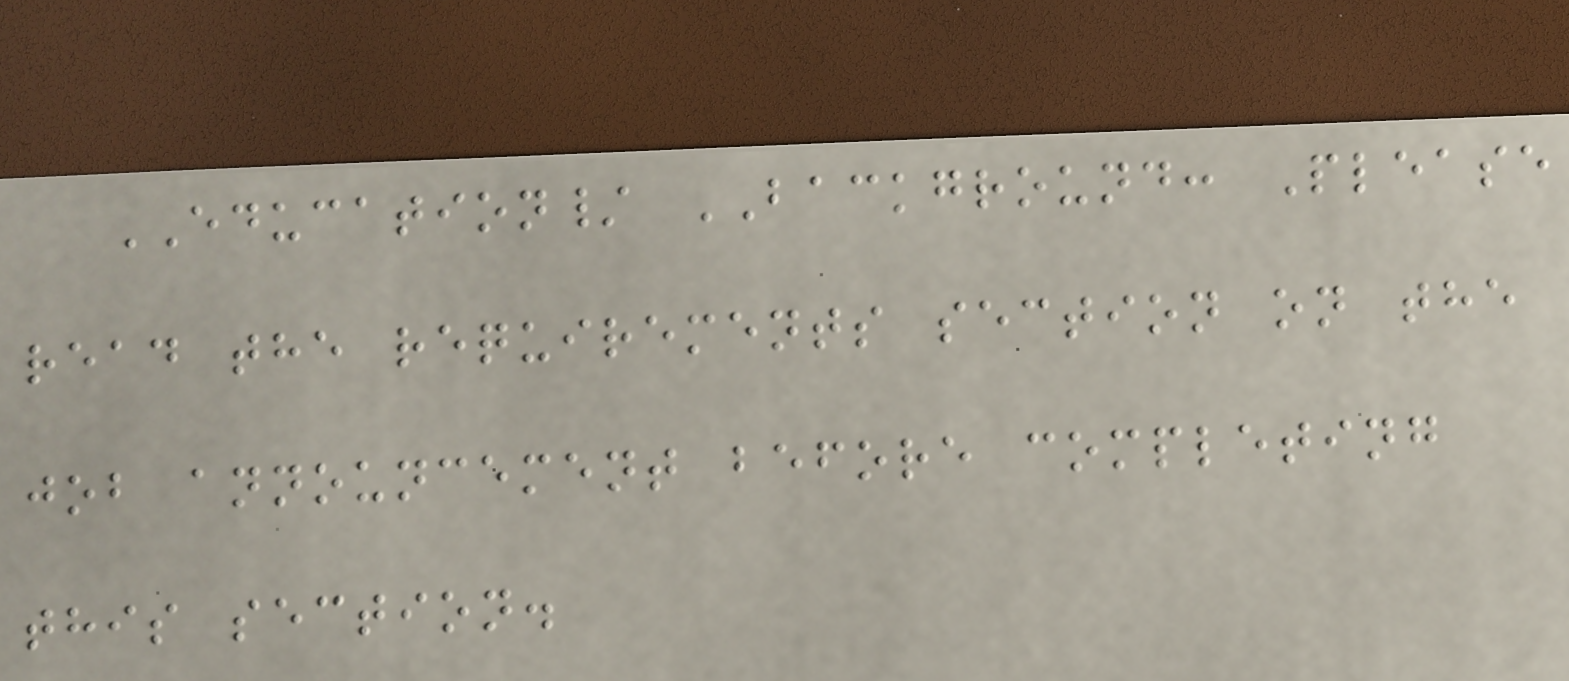EDUCATION/ BACKGROUND: Please
read the requirements section on the
job announcement before completing
this section.
